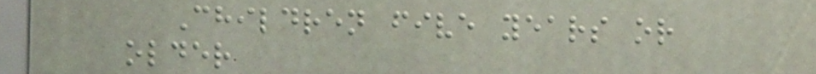Children five years or
older
